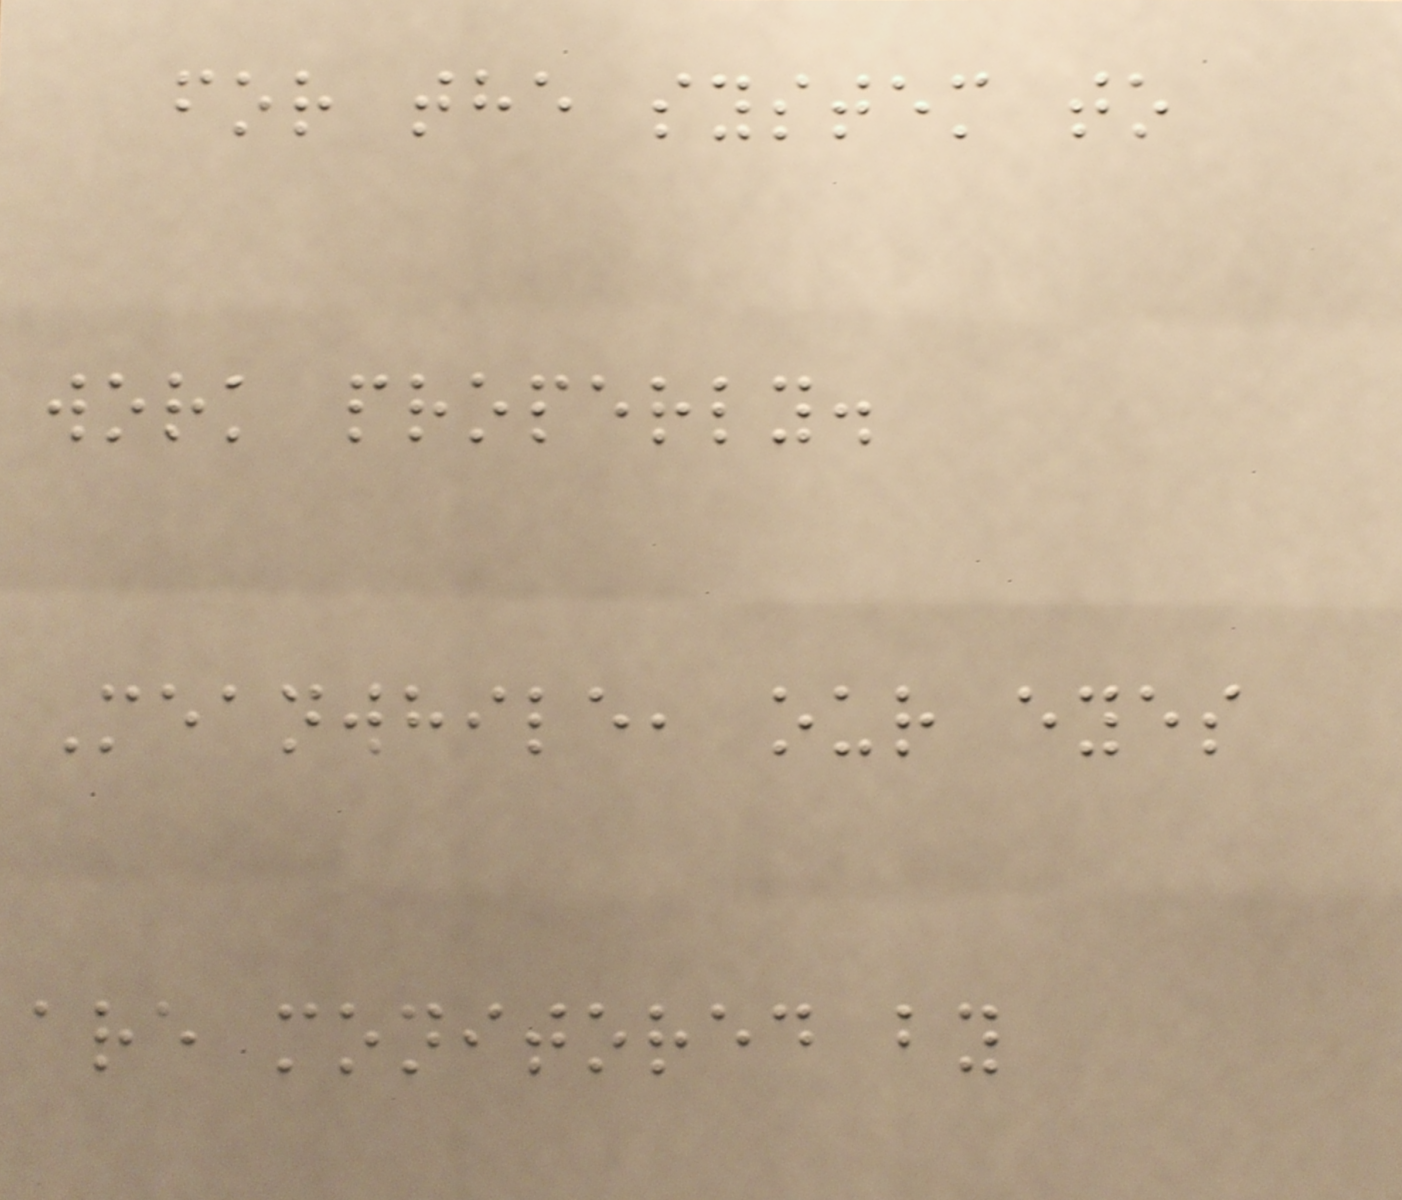for the system to
work properly.
Meanwhile, our eyes
are monitored by
